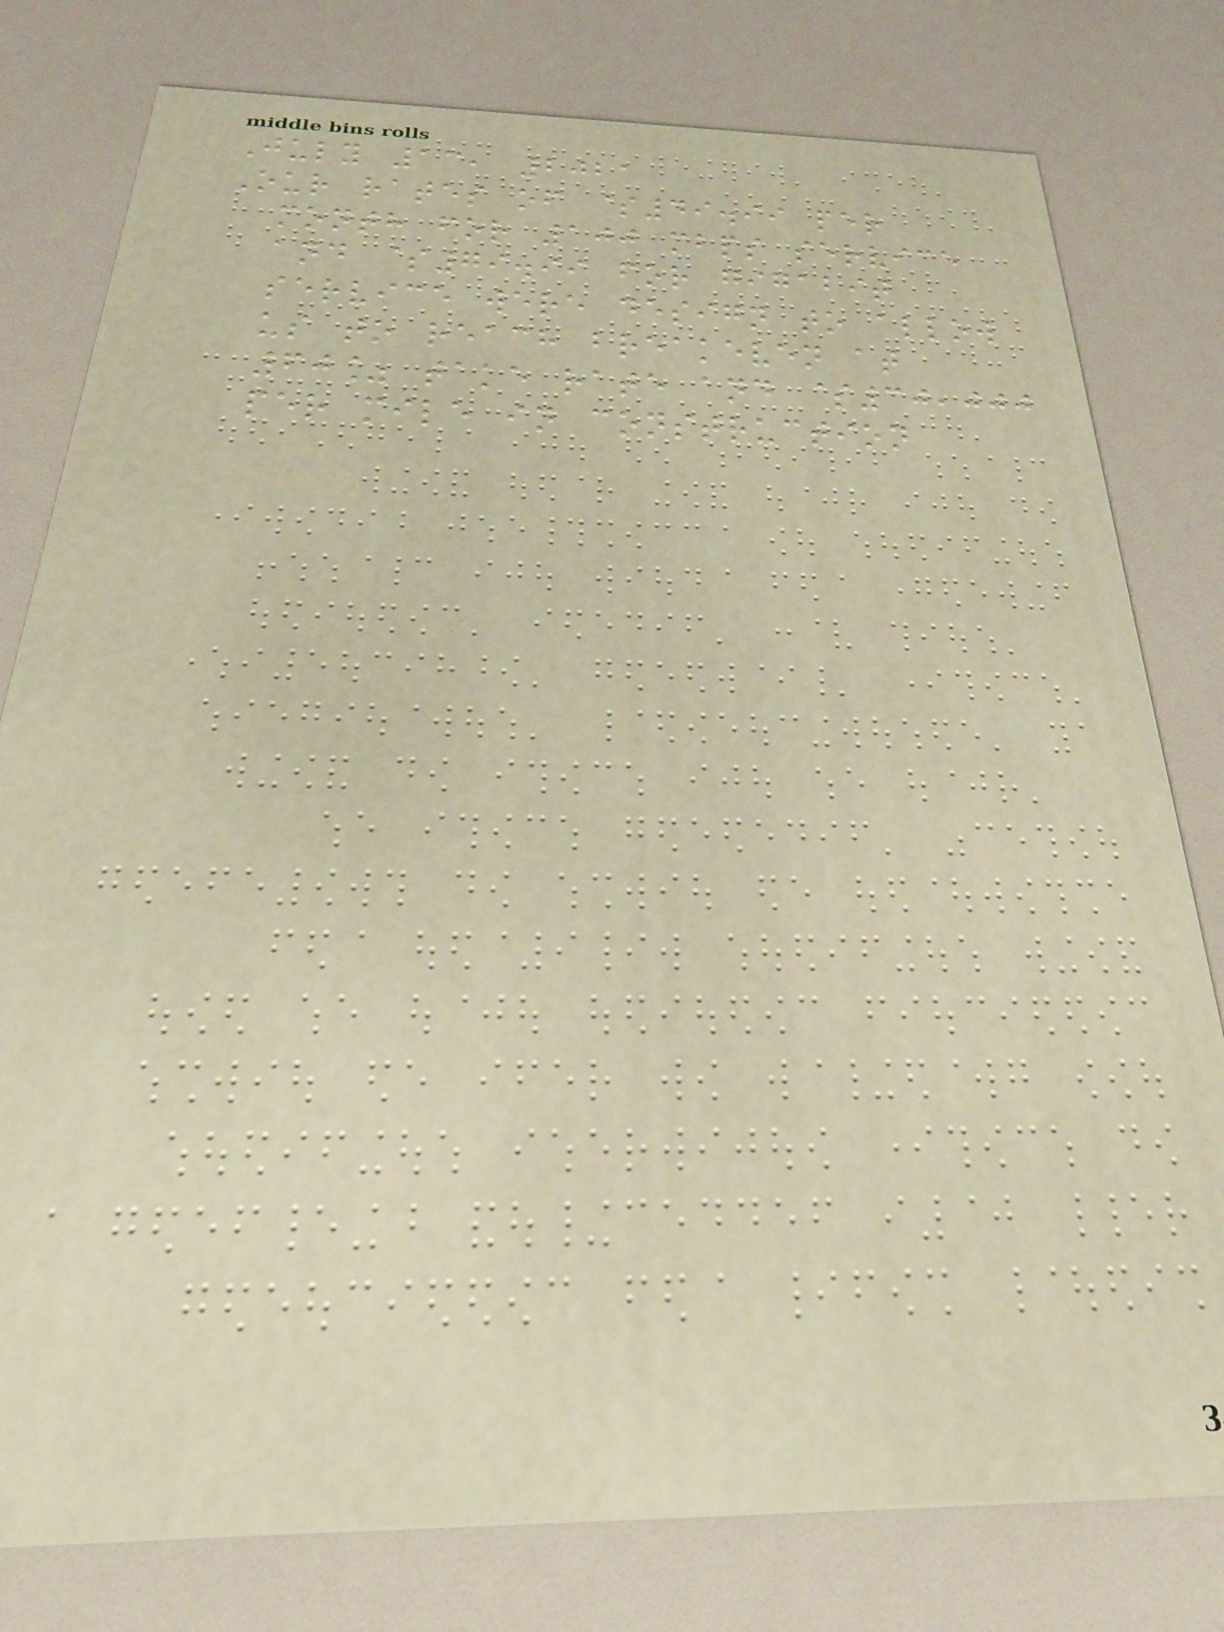July 13, 2021
Our rates of $49.99 per
month for 100 mbps service
and $79.99 for gigabit
service were design to allow
us to reach breakeven at
60% take rate and $30,000
per mile in construction
